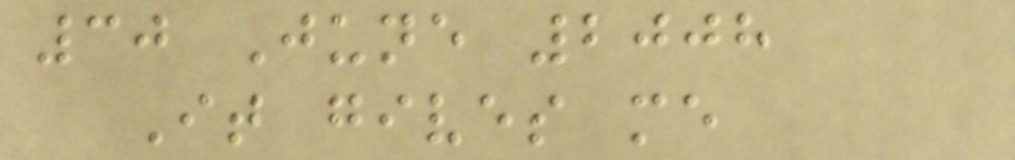30 June 2008
It gives me
